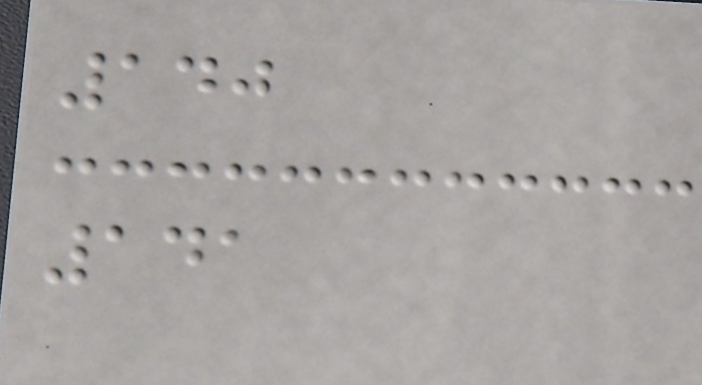140
141
